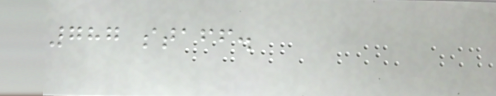787 staff.
